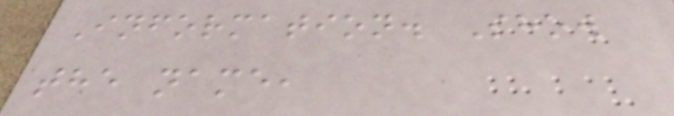Information. Show
the name,
